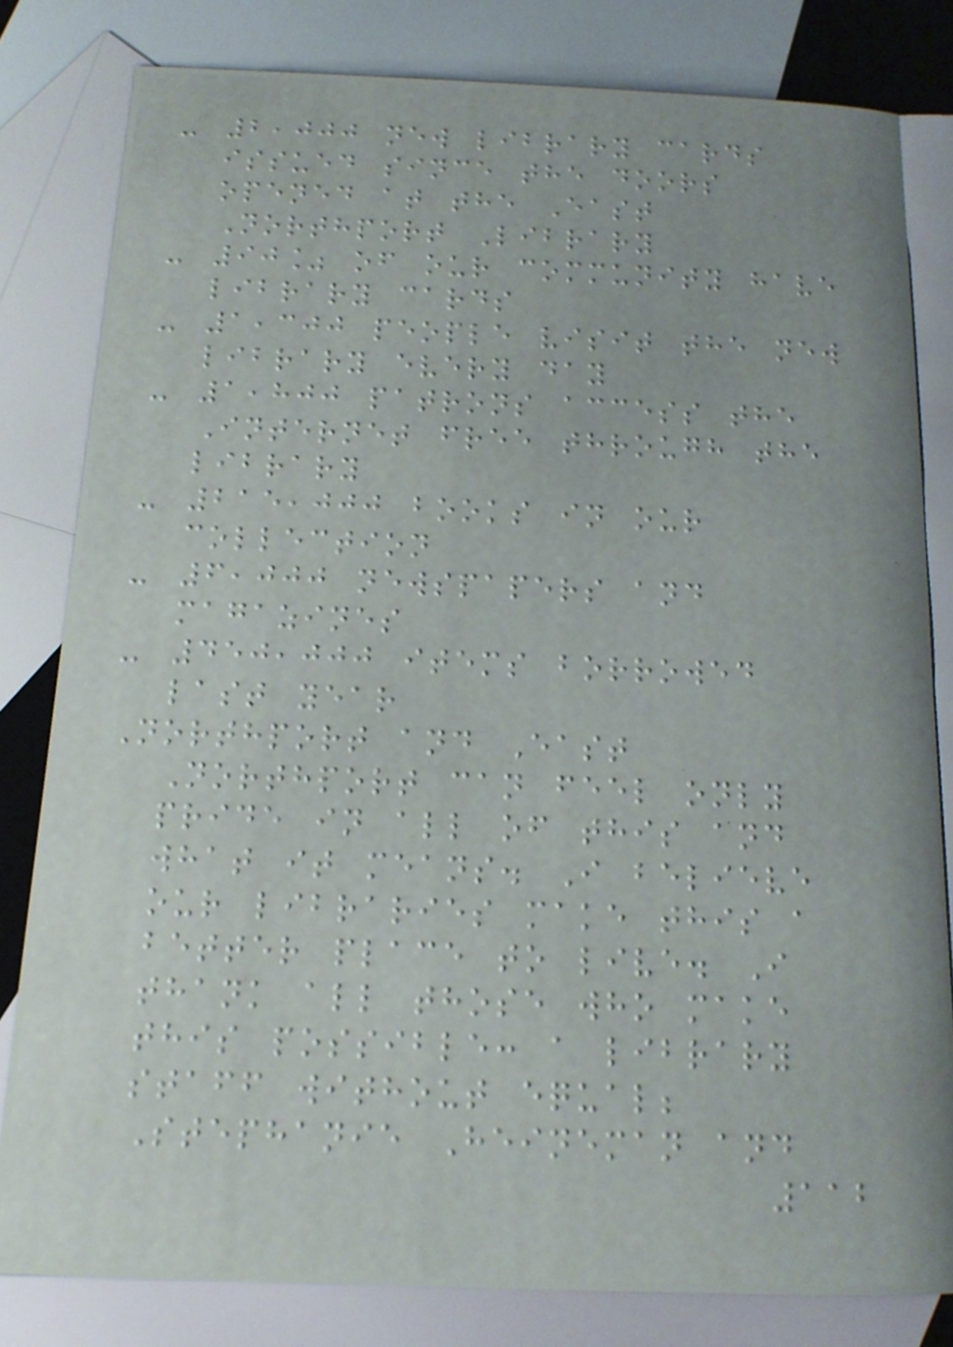- 2,000 new library cards
issued since the doors
opened at the East
Northport Library
- 90% of our community have
library cards
- 1,300 people visit the new
library every day
- 1,800 patrons access the
Internet free through the
library
- 215,000 books in our
collection
- 6,000 newspapers and
magazines
- 450,000 items borrowed
last year
Northport and East
Northport can feel only
pride in all of this and
what it means. I believe
our libraries make this a
better place to live. I
thank all those who make
this possible: a library
staff without equal;
Stephanie Heineman and
112
